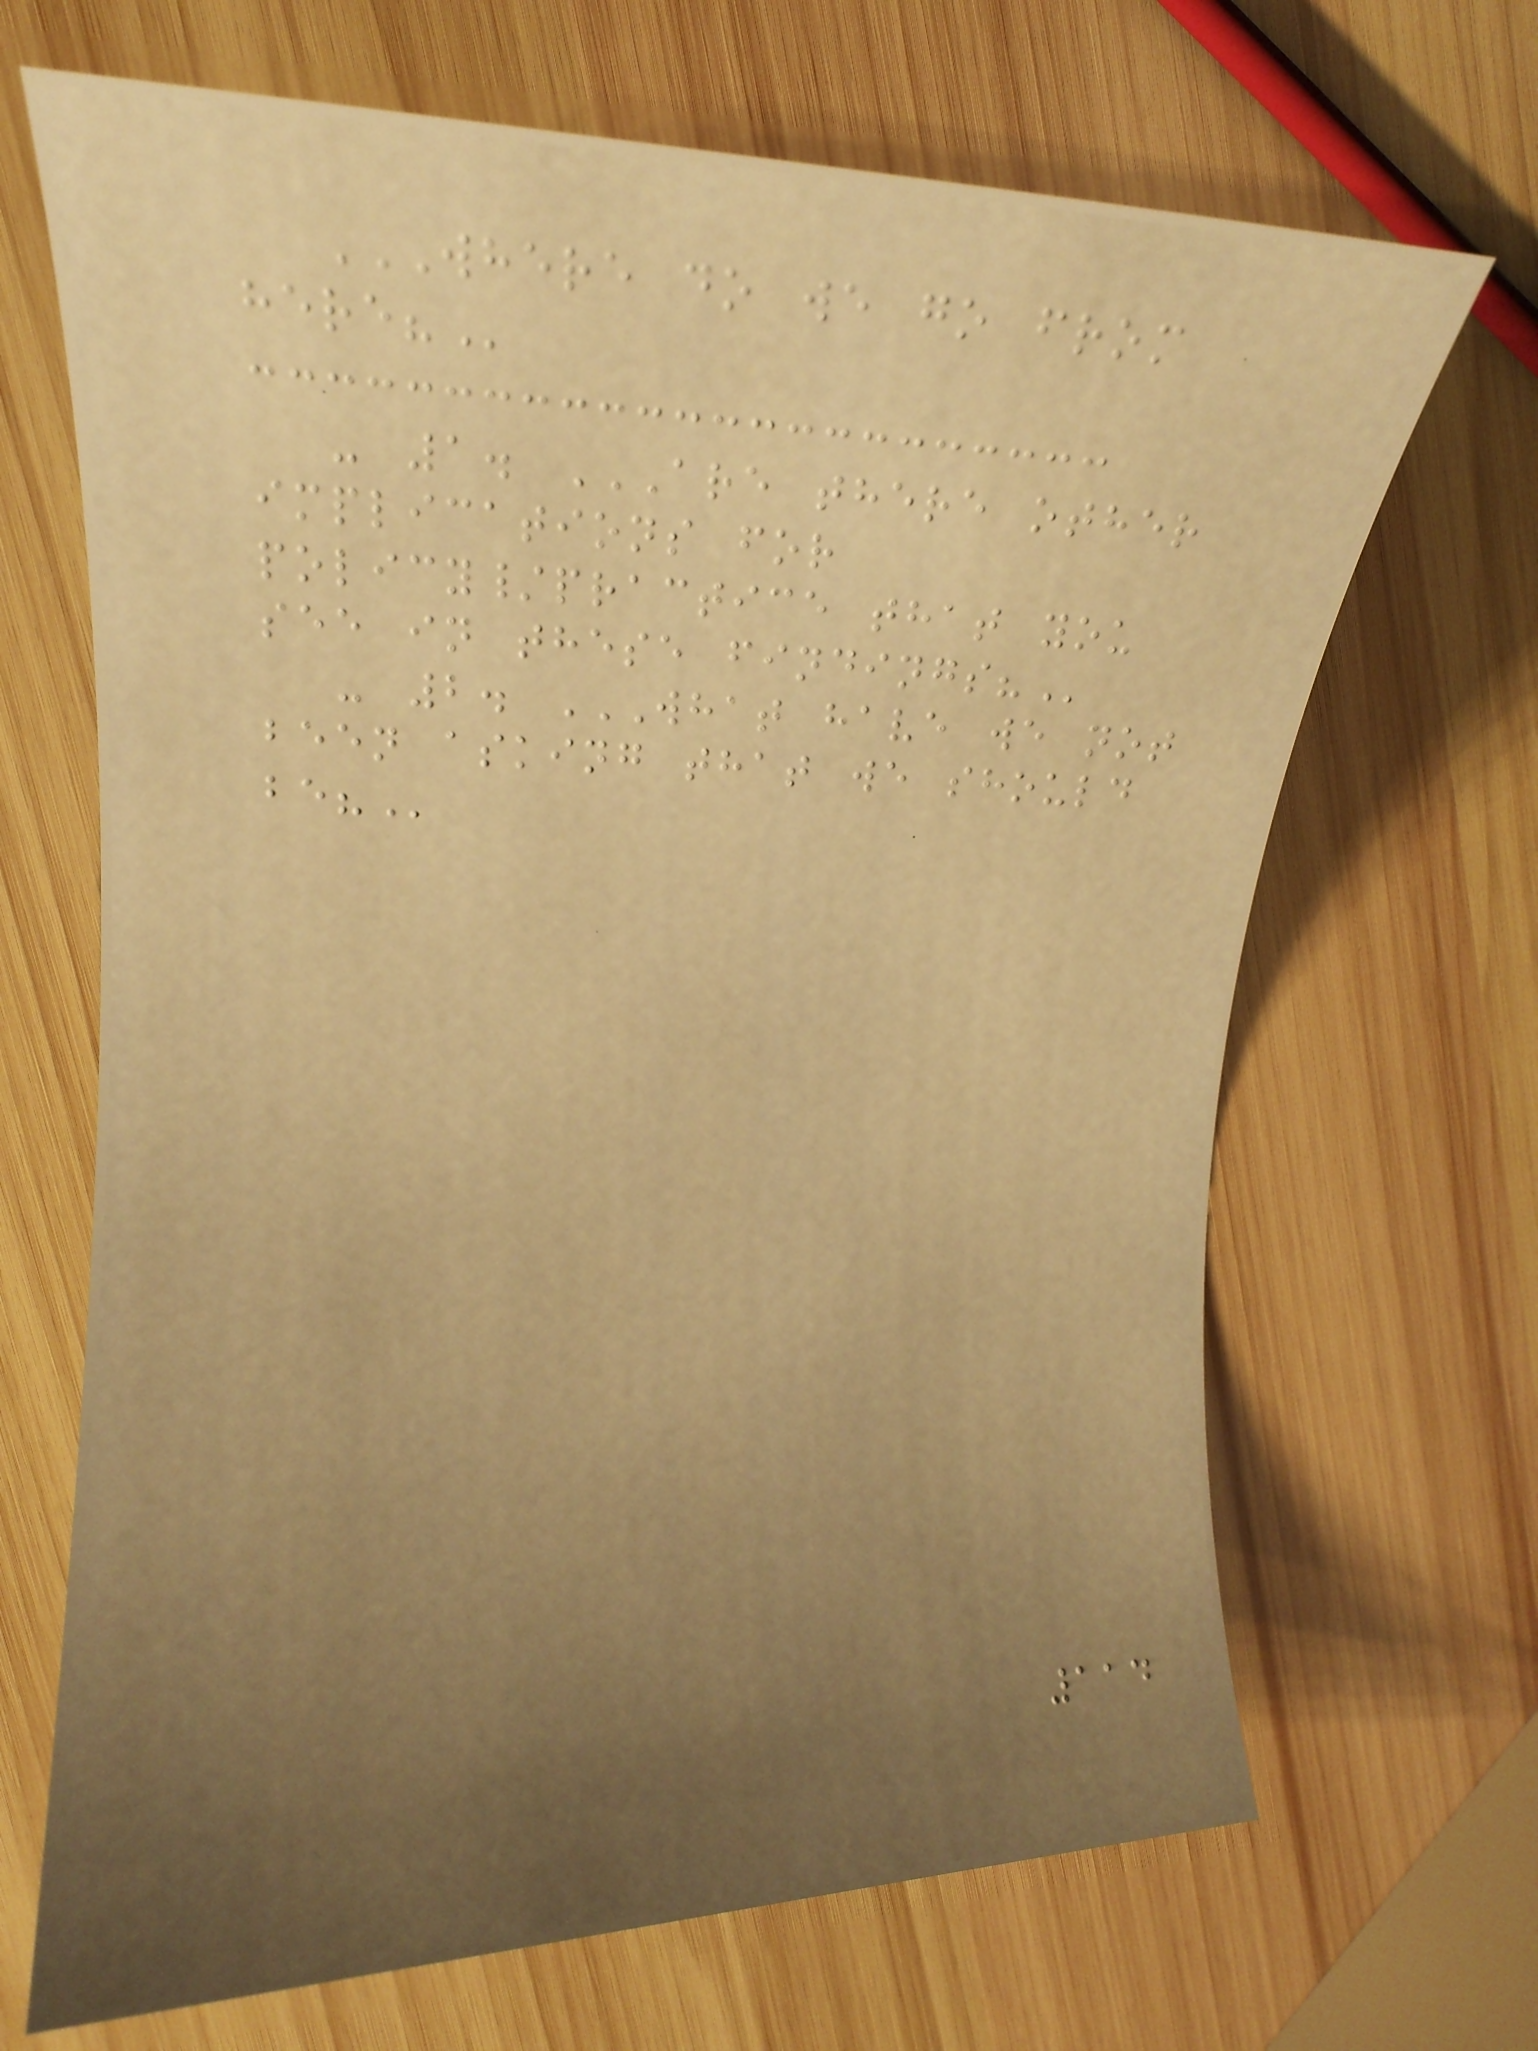WHERE DO WE GO FROM
HERE?
- 1. ARE THERE OTHER
IMPLICATIONS FOR
POLICY/PRACTICE THAT YOU
SEE IN THESE FINDINGS?
- 2. WHAT HAVE WE NOT
BEEN ASKING THAT WE SHOULD
BE?
114
